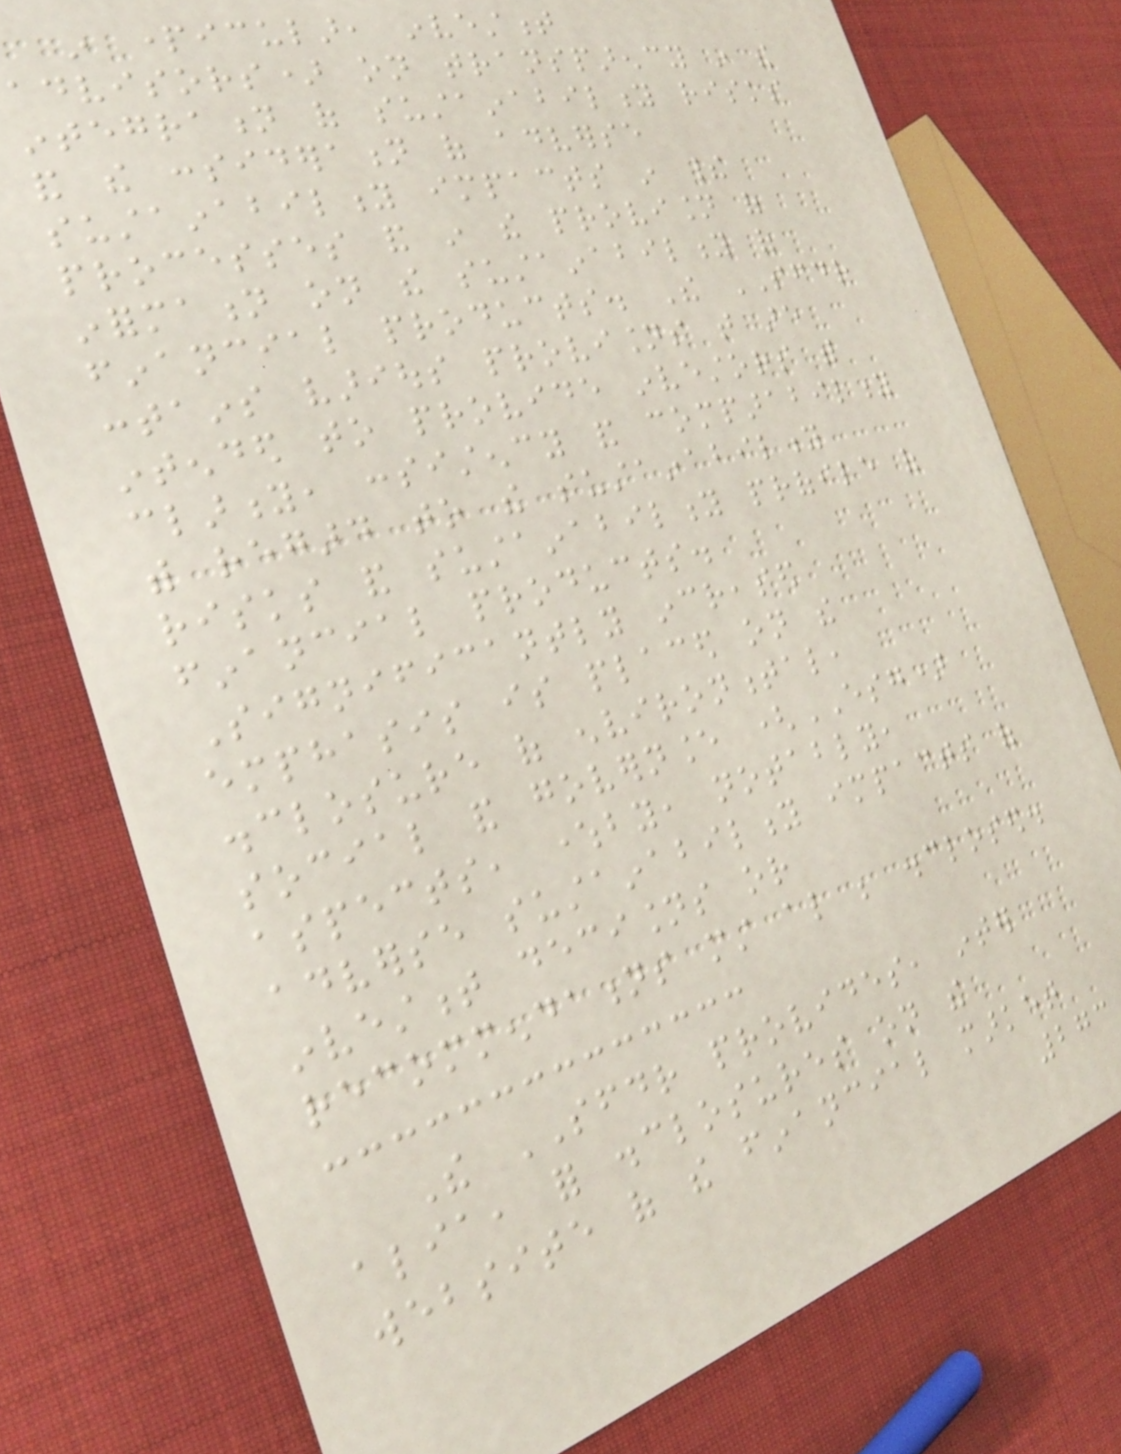in particular, investment
advisors) on transparency in the
integration of sustainability risks
and the consideration of adverse
sustainability impacts in their
processes and in the provision of
information on the sustainability of
financial products. The SFDR
contains various provisions that are
intended to provide investors with
clarity, consistency and comparability
with regard to the sustainability
risks and sustainability profile of
financial products.
Significantly increased
emphasis is placed on the
disclosure of environmental,
social and governance (ESG)
aspects, whereby, notably,
adverse sustainability impacts of
investment decisions or
recommendations must also be disclosed.
The SFDR provides, inter
alia, for disclosures on the
website of the financial market
273
